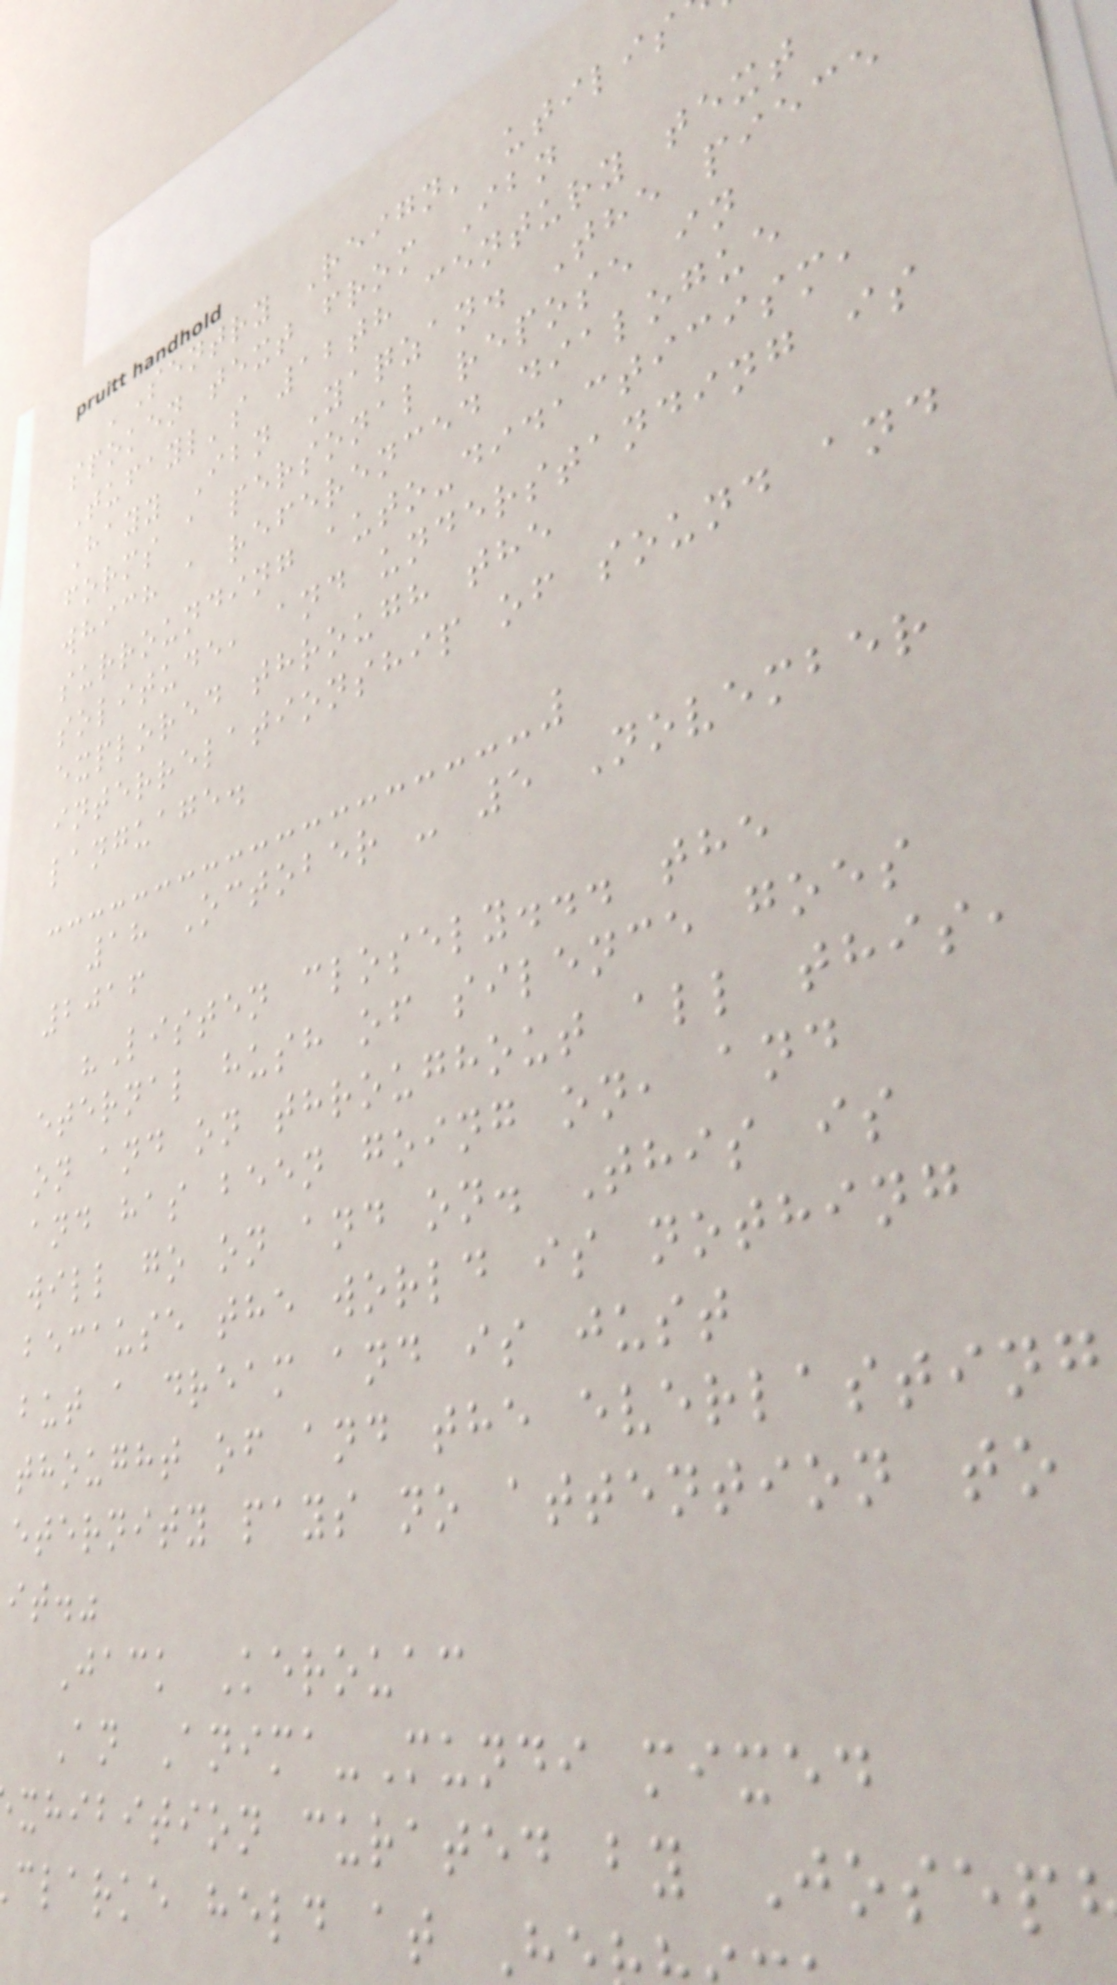'Sentry Reign' utilis
spoken text from Ibn
Tufayl's 12th century text
Hayy Ibn Yaqzan. The piece
forms a personal repose in
which a referenced dialogue
surrounding auto-didacticism,
solitude, and understanding is
explored through the
interrelationship of sound and
language.
18 October - 5 November
2016
"Listen closely... the
eternal hush of silence goes
on and on throughout all this,
and has been going on, and
will go on and on. This is
because the world is nothing
but a dream and is just
thought of and the everlasting
eternity pays no attention to
it."
Jack Kerouac
An Anima-Mundi mixed
xhibition curated by Josep
clarke held at H
